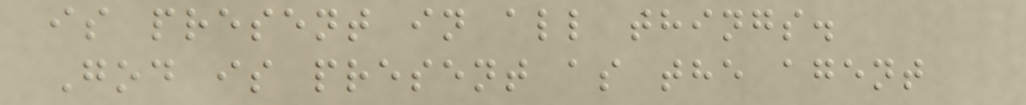is present in all things.
God is present as the agent
